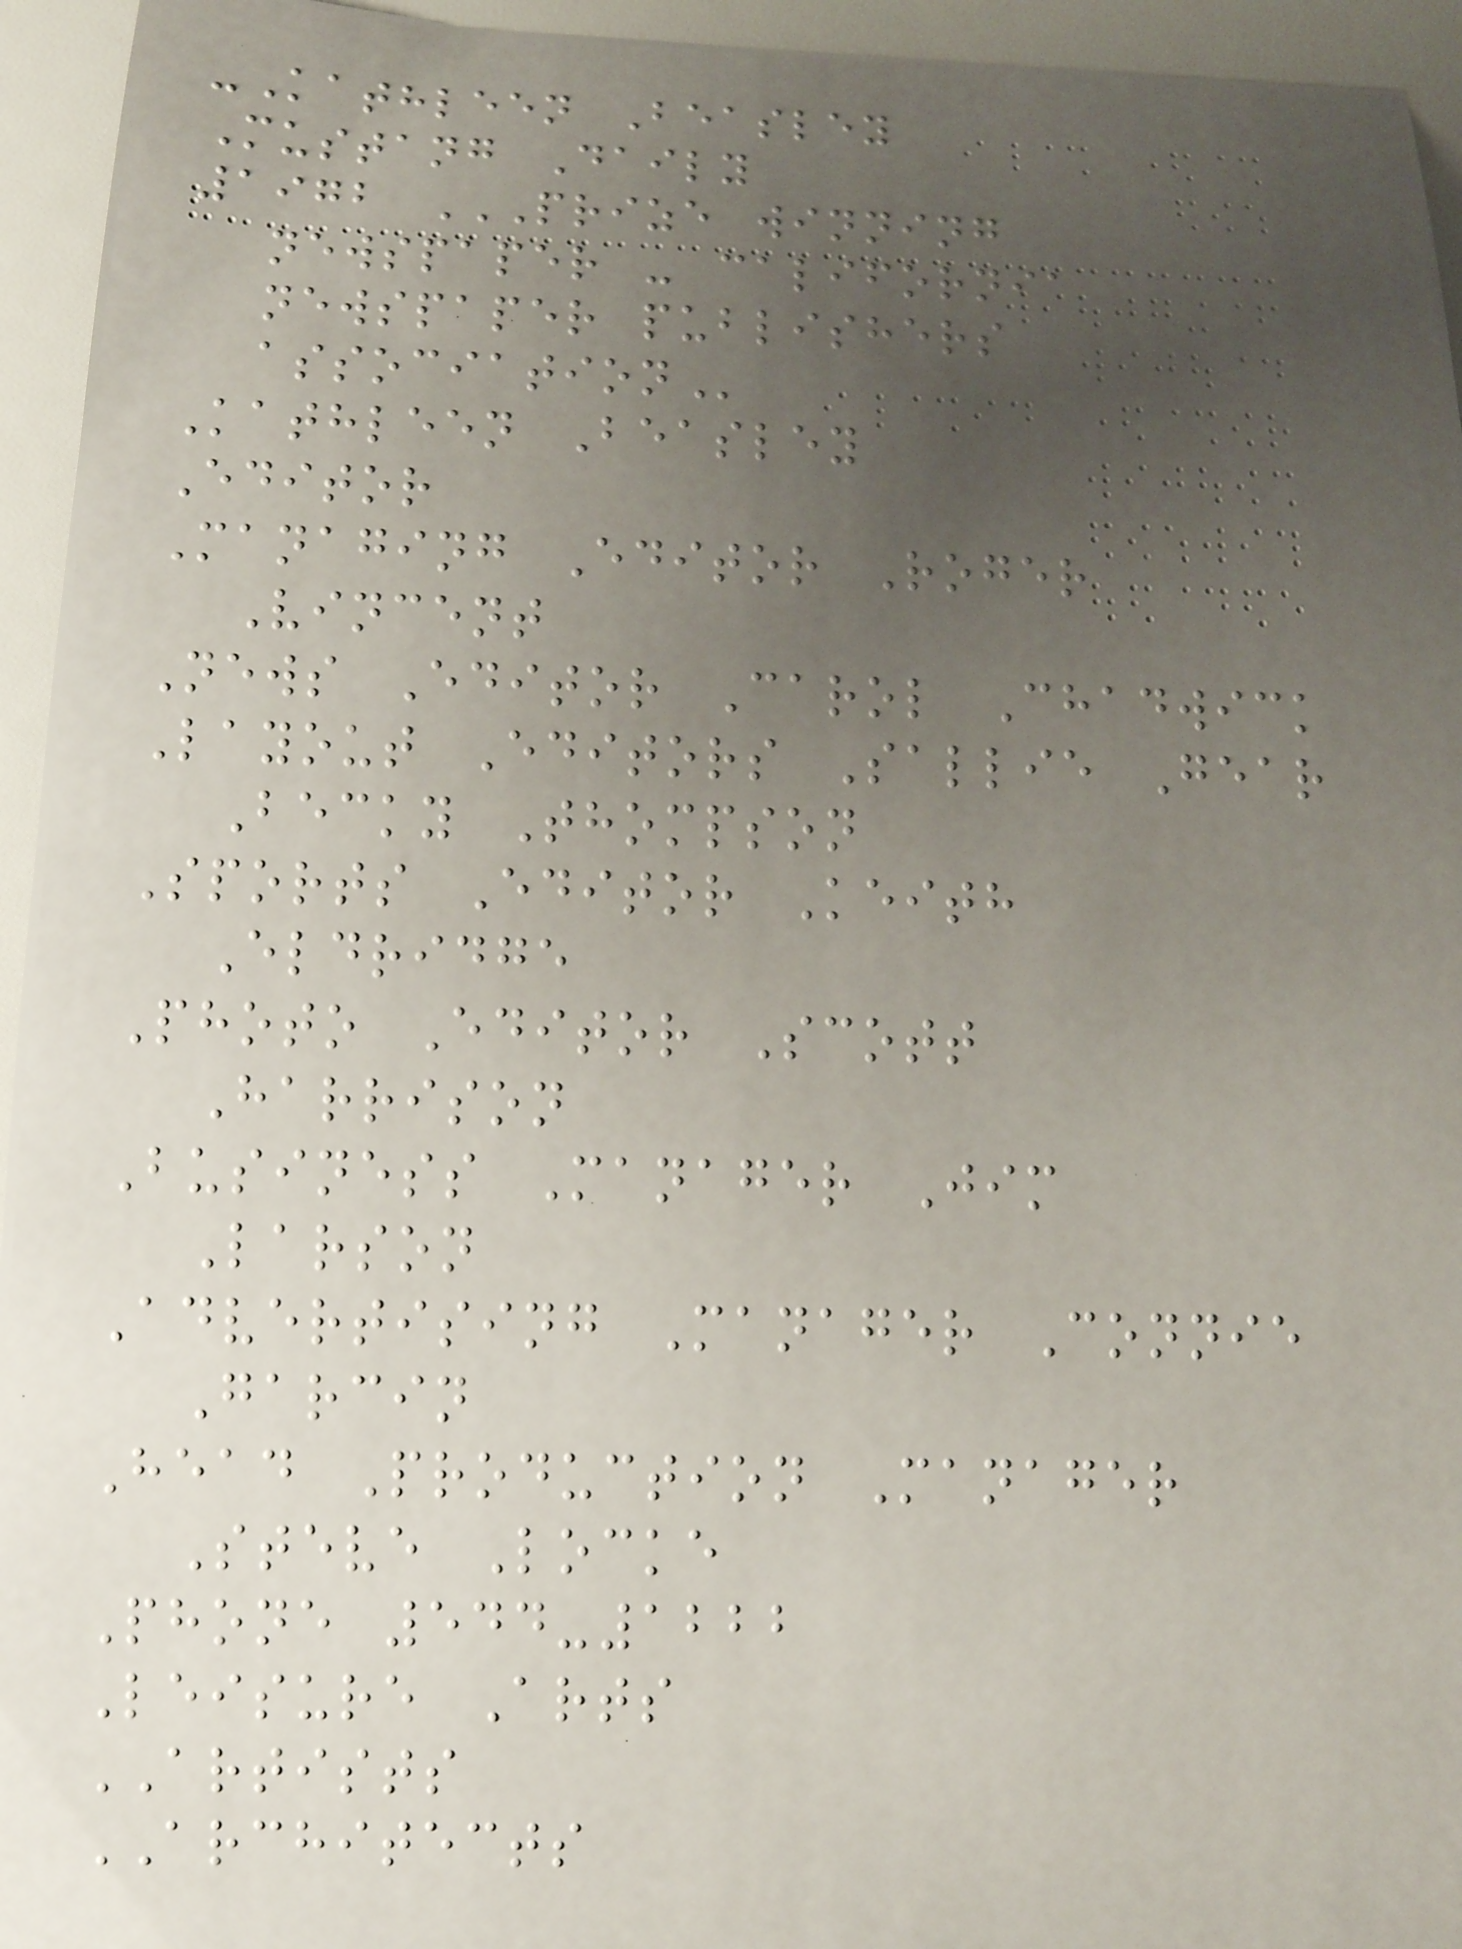-Kathleen Beasley
Mustang Daily
1972 PRIZE WINNING
NEWSPAPER - CALIFORNIA
NEWSPAPER PUBLISHERS
ASSOCIATION
Kathleen Beasley
Editor
Managing Editor Roger
Vincent
News Editor Carol Chadwick
Layout Editors Sallie Gear
Becky Thompson
Sports Editor Keith
Eldridge
Photo Editor Scott
Harrison
Business Manager Jim
Larson
Advertising Manager Connie
Garcin
Head Production Manager
Steve Locke
Phone 544-1222
Leisure Arts
ARTISTS
ARCHITECTS
